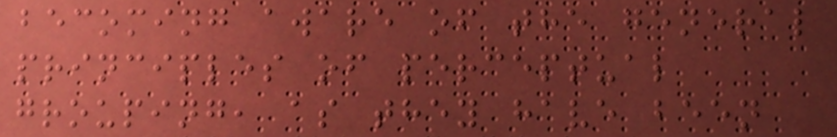becoming aware of the general
principles of perceptual
grouping, as they have been
